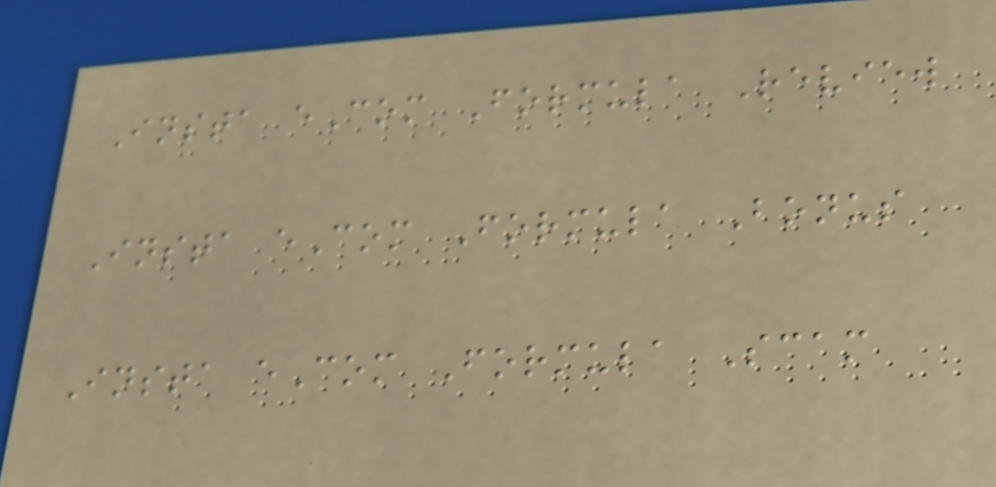Insta eCom Formula Review
Insta eCom Formula Bonus
Insta eCom Formula Scam
